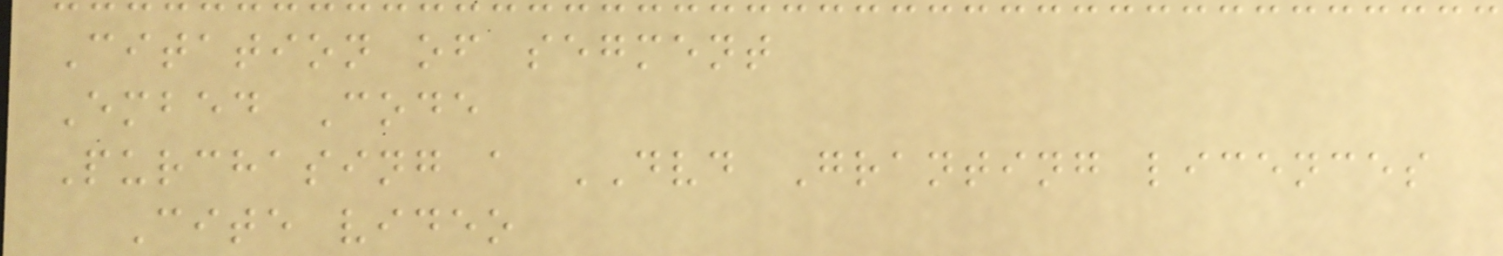Citation of segment
Embed Code
Purchasing a DVD Granting licences
Cite video
